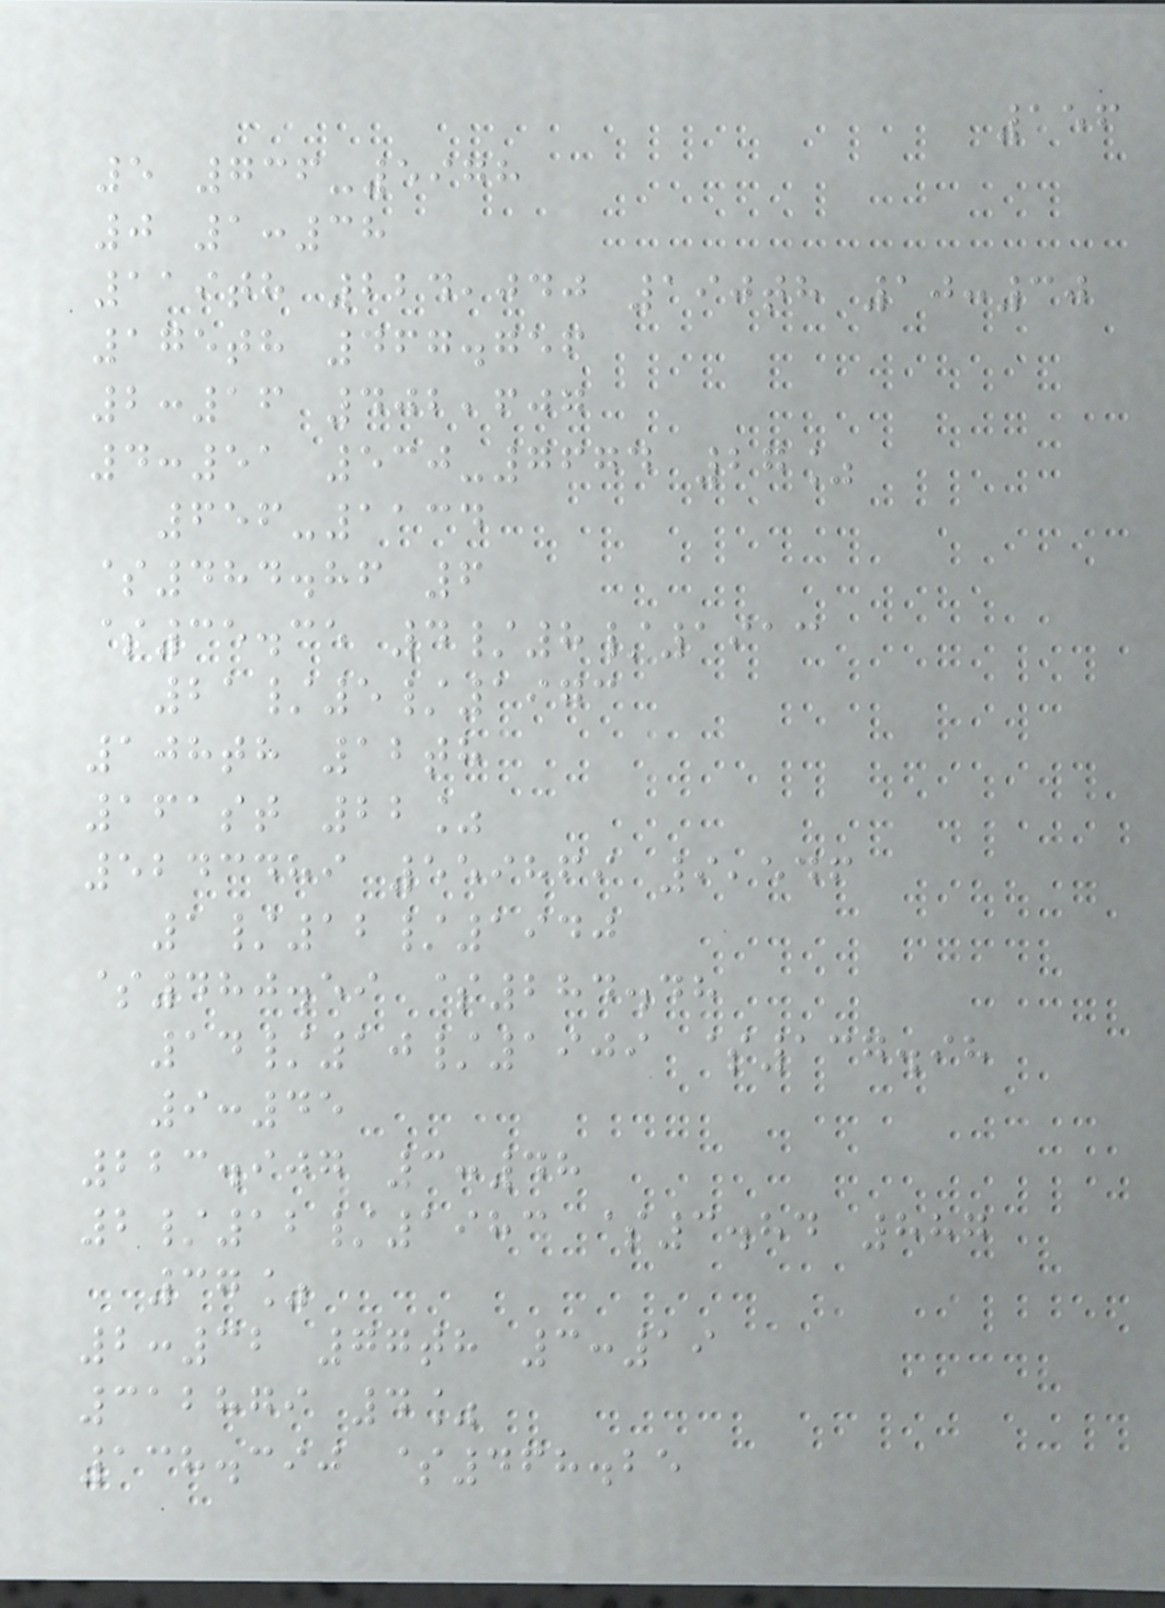156
5 736-5978
0 1:38
119th 224,040 190th 10:30
175th 467.756
2:16 402,607
4:51 530-7674 27%
656-1134
$484.86 6
$35.35 4/8/1913
21/5/1973
108th 12th
161st 22%
5243489 559869 9,546
1/12/1940
$480.59 $284.48
14/10/1909 $137.98
9:45
223.907 3:48
2/12/1983 $3.84 887
37%
2:32 77th 3:19
312879 4%
138.390 $468.25
